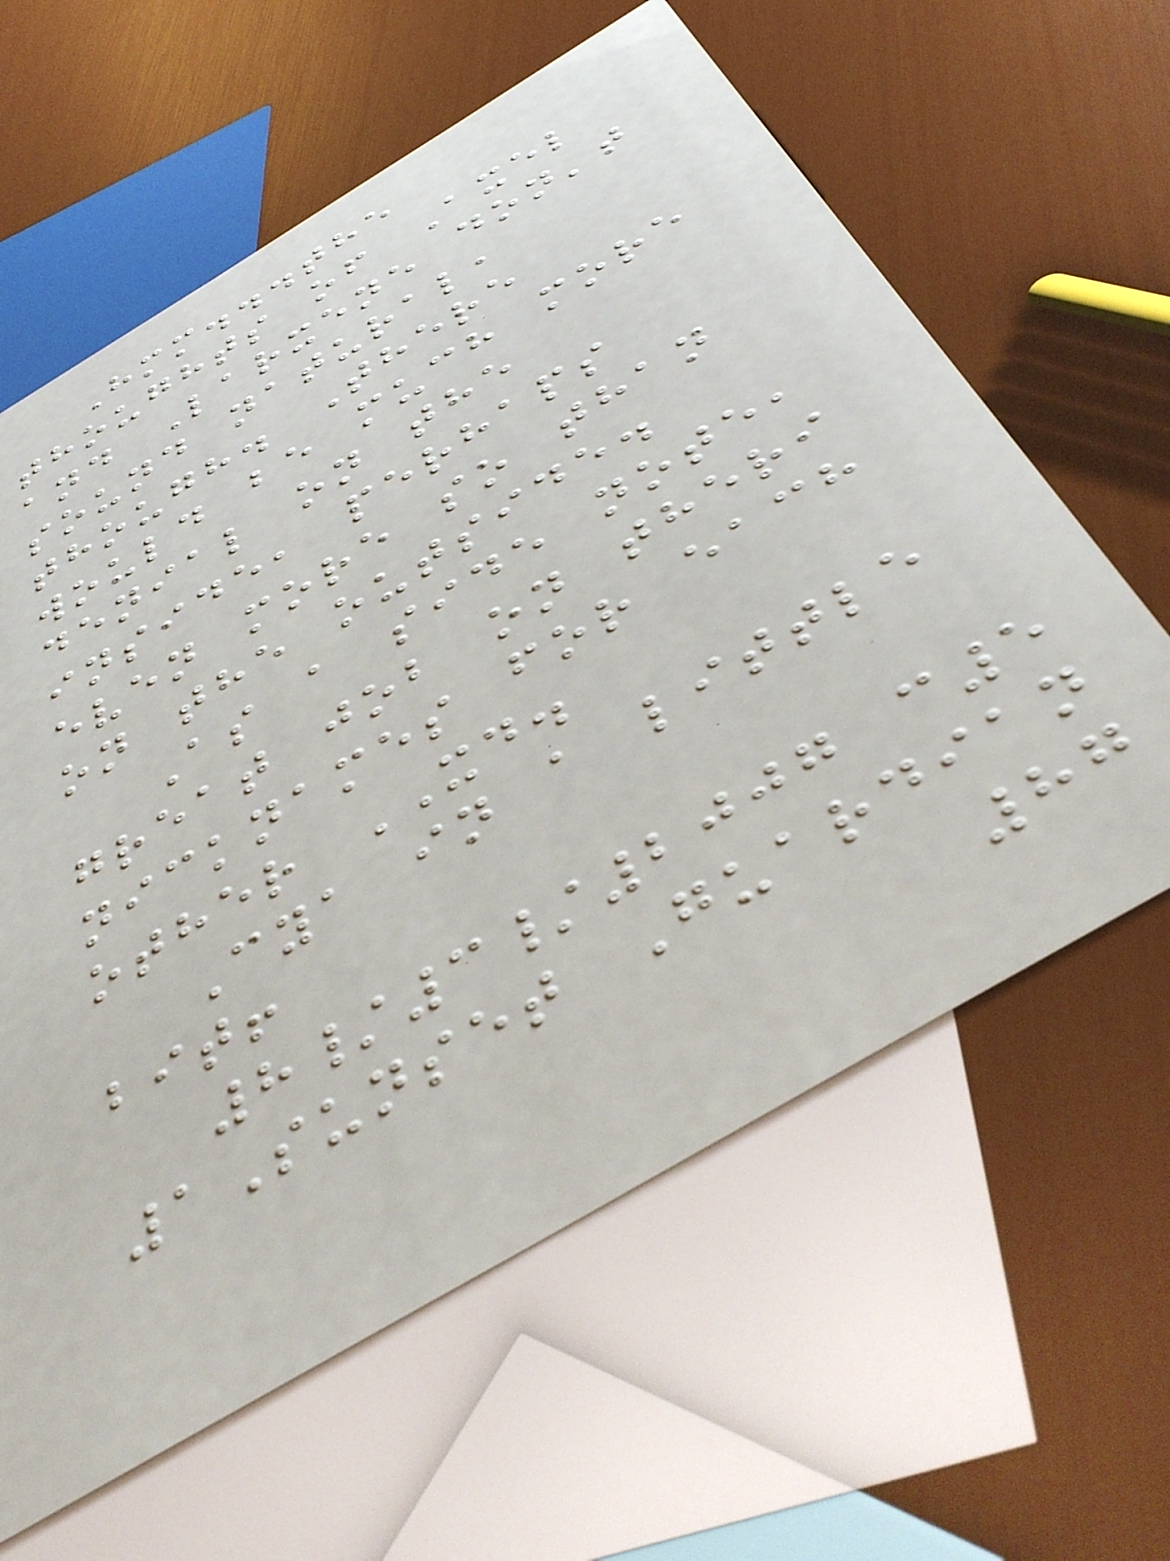Hmm...the
thoughts of Axel
and Larxene don't
sound natural,
though. There
would be much more
denial on the
inside, perhaps
even more so than
on the outside.
As a side note,
great job on theri
nicknames for each
other XD.
Cya in a little
bit!
8/3/2007 c5
1Sunset Guardian
87
